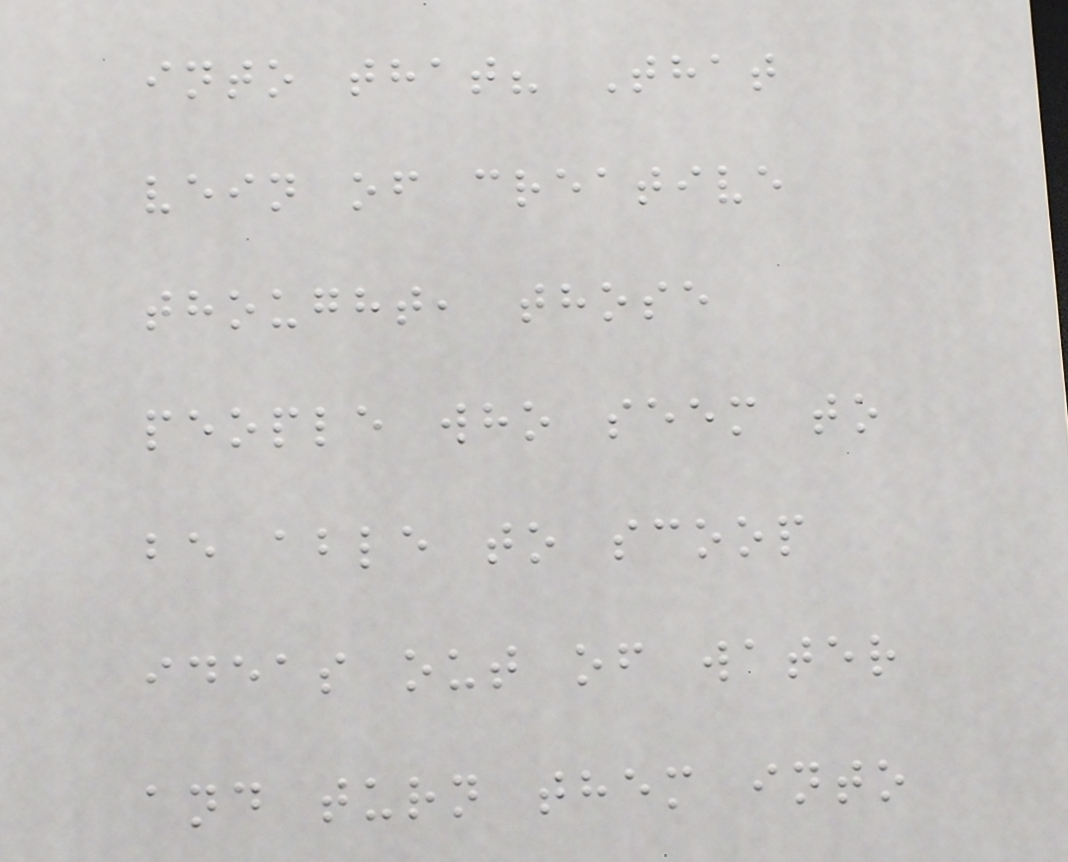into that? That
vein of creative
thought, those
people who seem to
be able to scoop
ideas out of water
and turn them into
